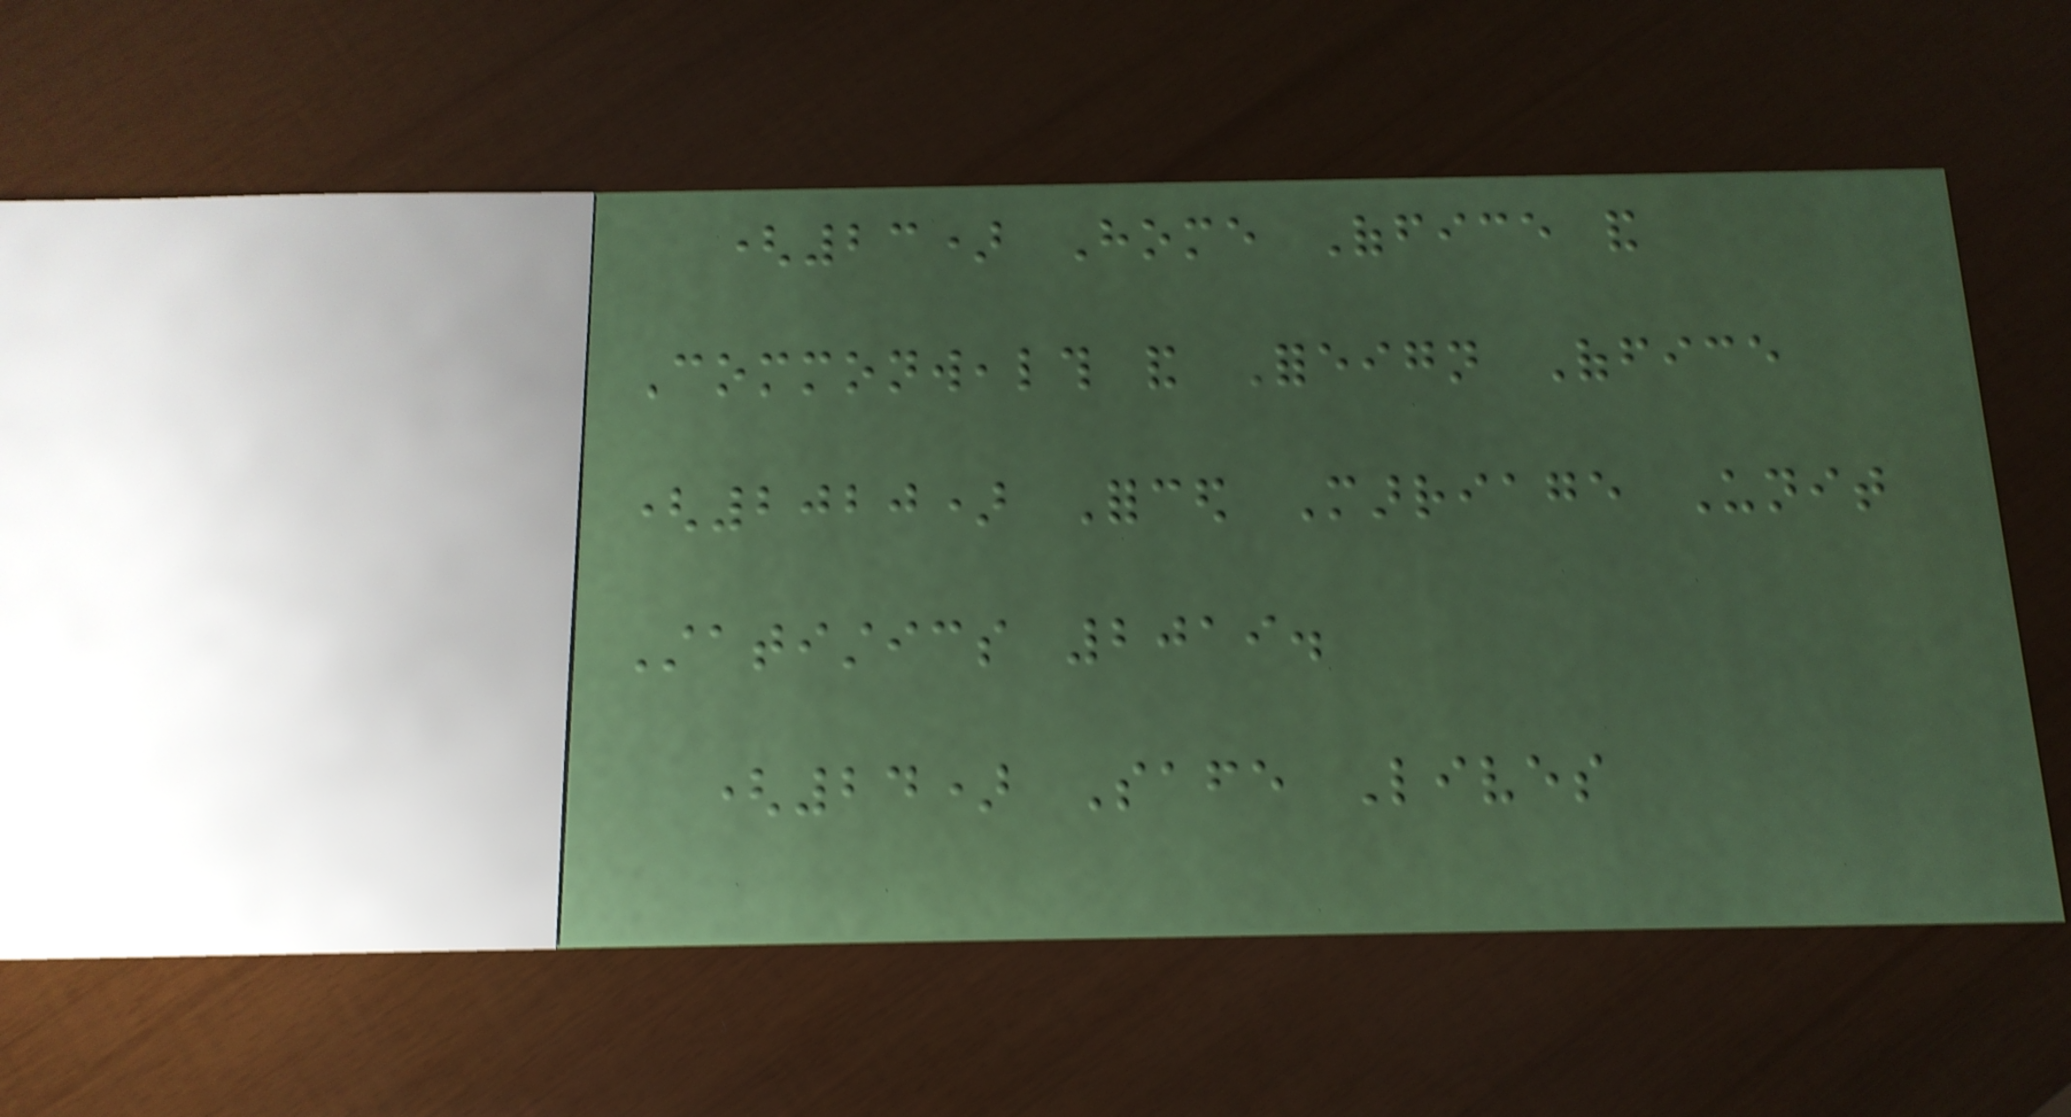(23) Home Office and
Commonwealth and Foreign Office
(2020) Forced Marriage Unit
Statistics 2019.
(24) Safe Lives
